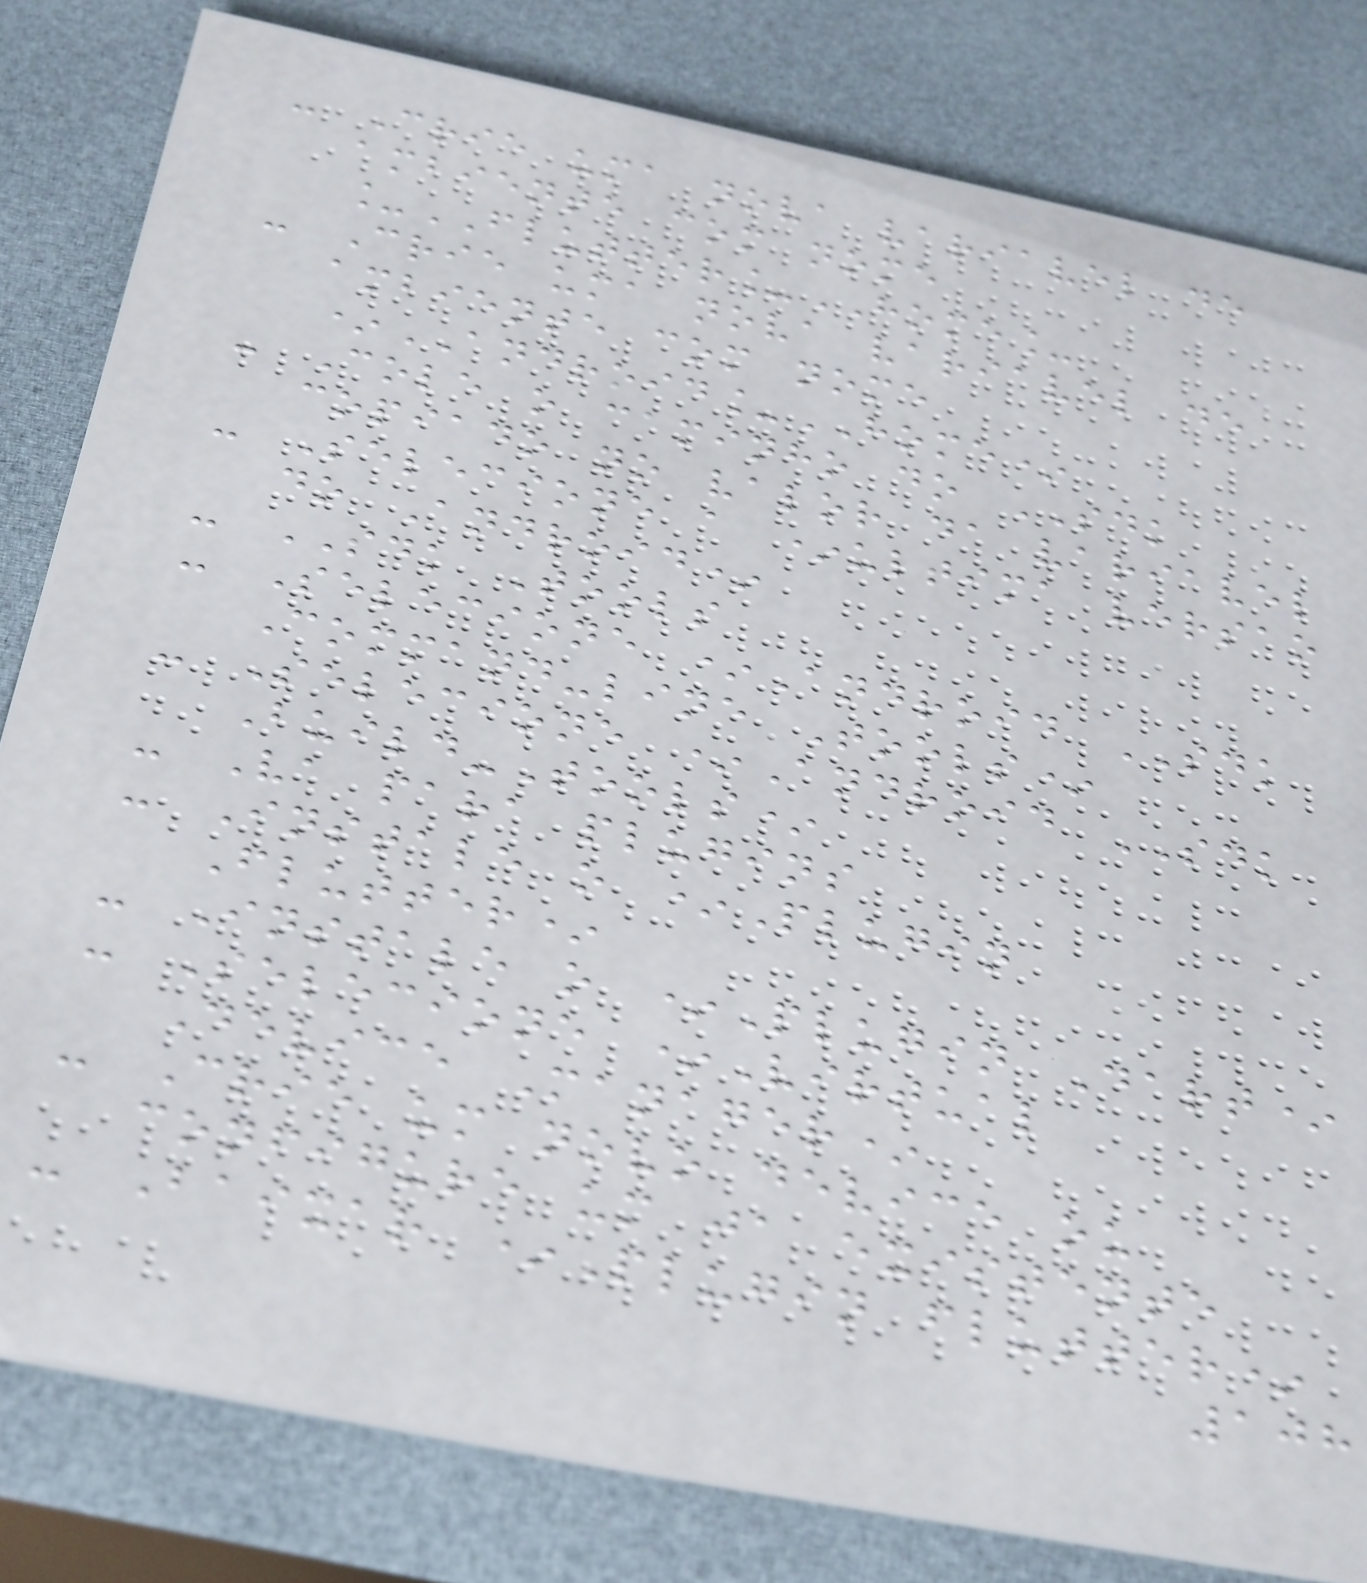- Crie uma nova variavel de
ambiente com nome
_FLUTTER_HOME_
- Crie uma nova variavel de
ambiente com nome
*ANDROID_HOME*
- Cole o caminho do SDK
copiado no valor da variavel
- Selecione a *ultima versao
do Android*
- SDK Tools
- Selecione *Android SDK
Command-line Tools*
- Selecione *Android SDK
Build-Tools*
- Va para plugins
- Instale o *Plugin
Flutter*
- Instale o *Plugin Dart*
- Selecione *Virtual
Device Manager*
- Crie um novo device ou
configure um ja existente
- Baixar *Plugin flutter*
108
